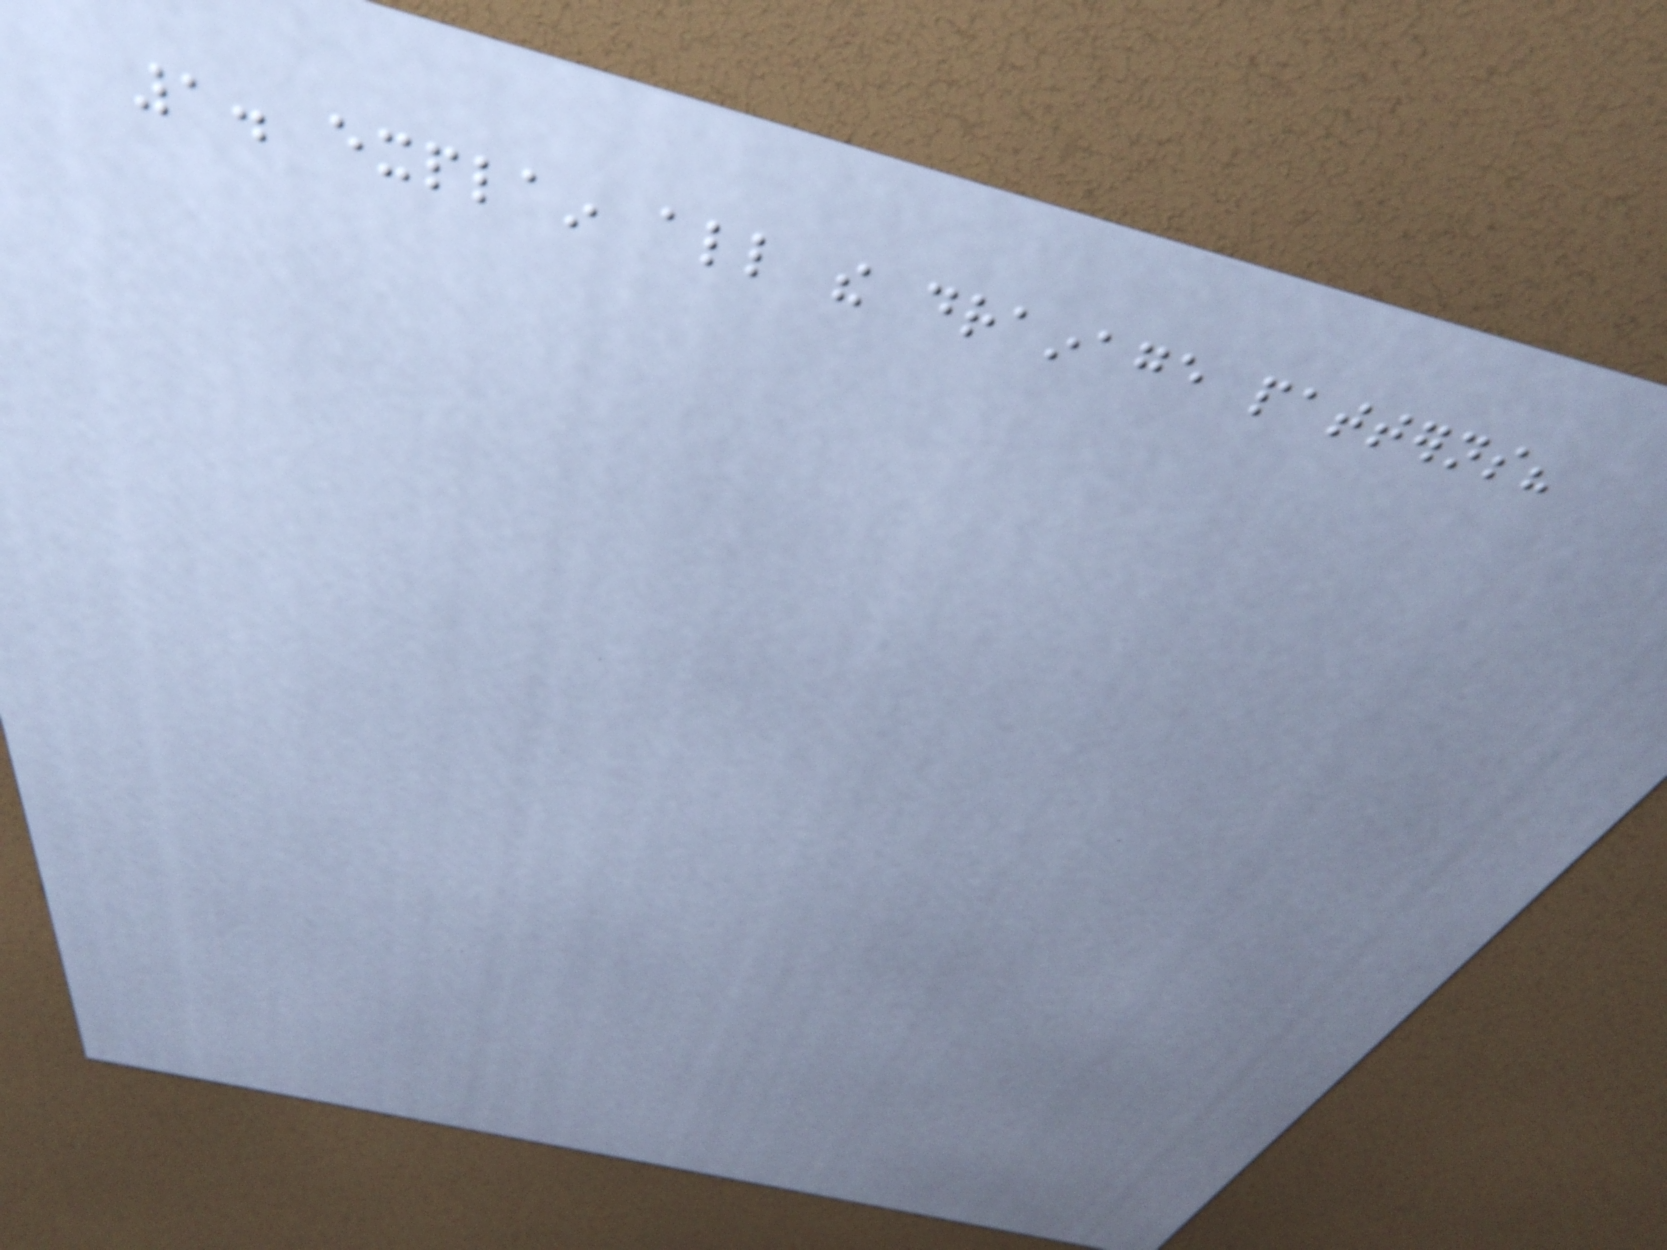1. explain all the drainage patterns?
